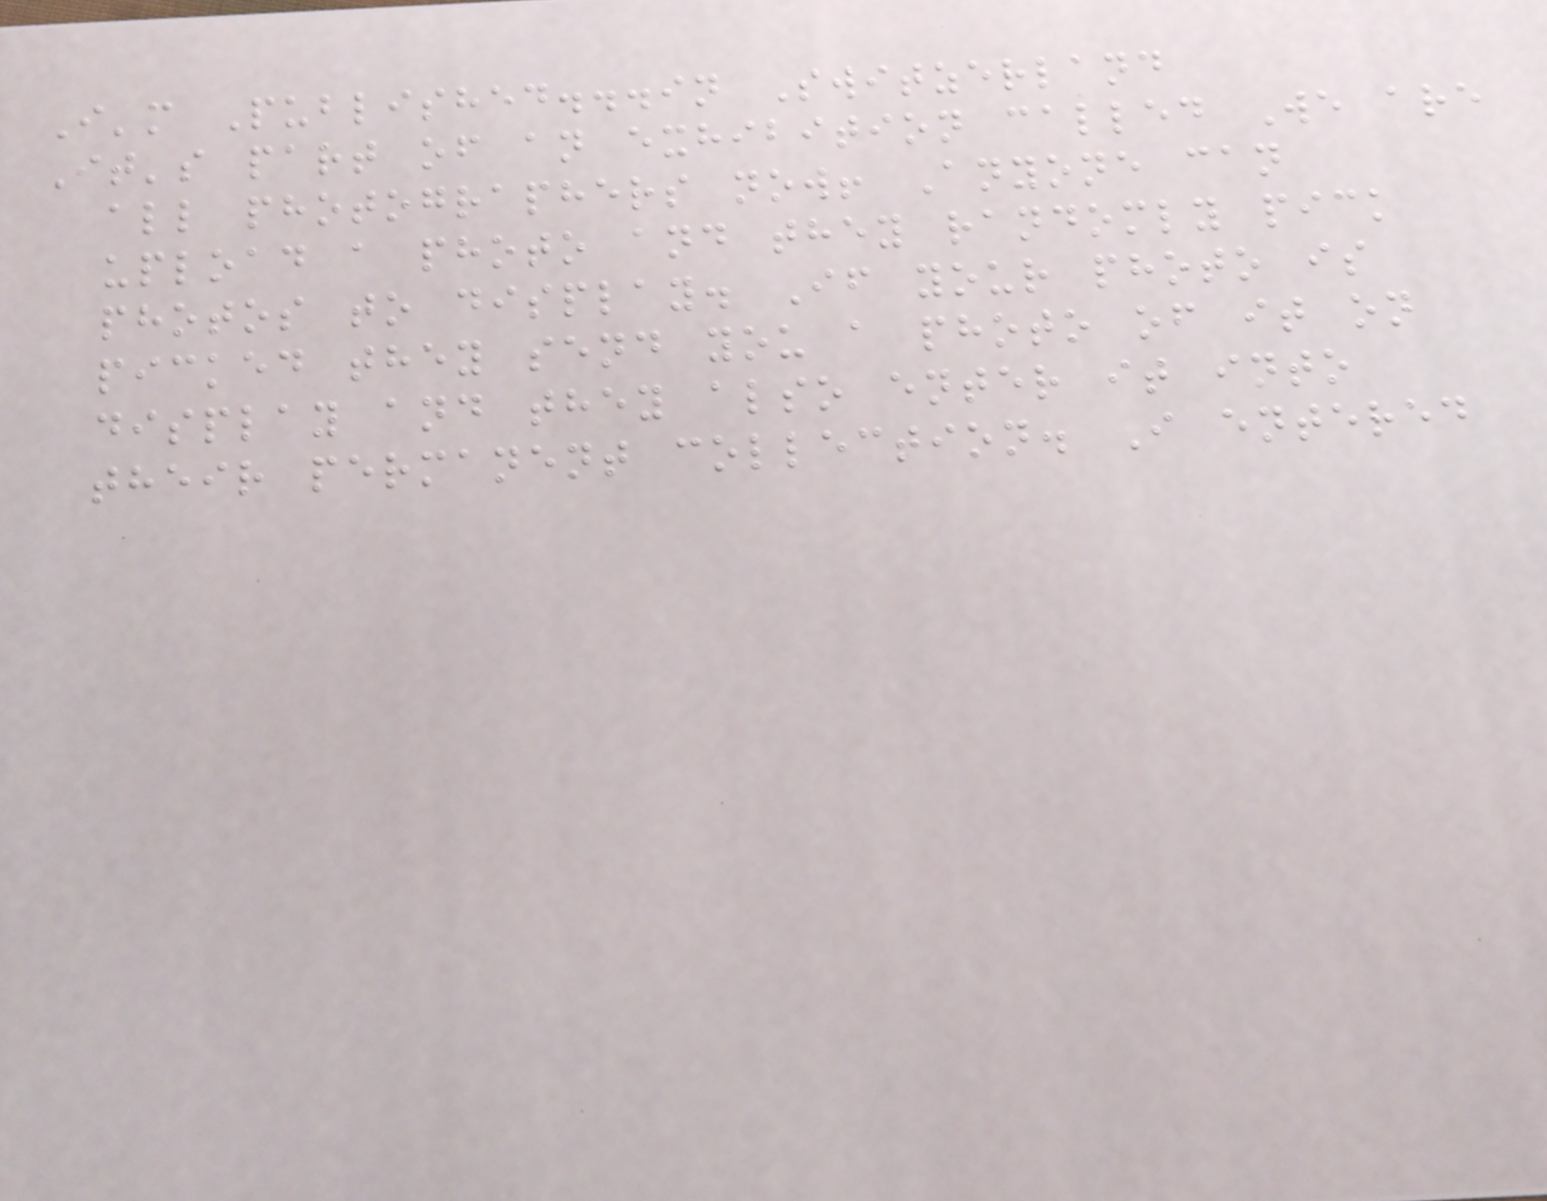I'm Published...in Switzerland
It's part of an exhibition called We are
all photographers now! Anyone can
upload a photo and they randomly pick
photos to display. If your photo is
picked they send you a photo of it on
display and they also enter it into
their permanent collection. I entered
